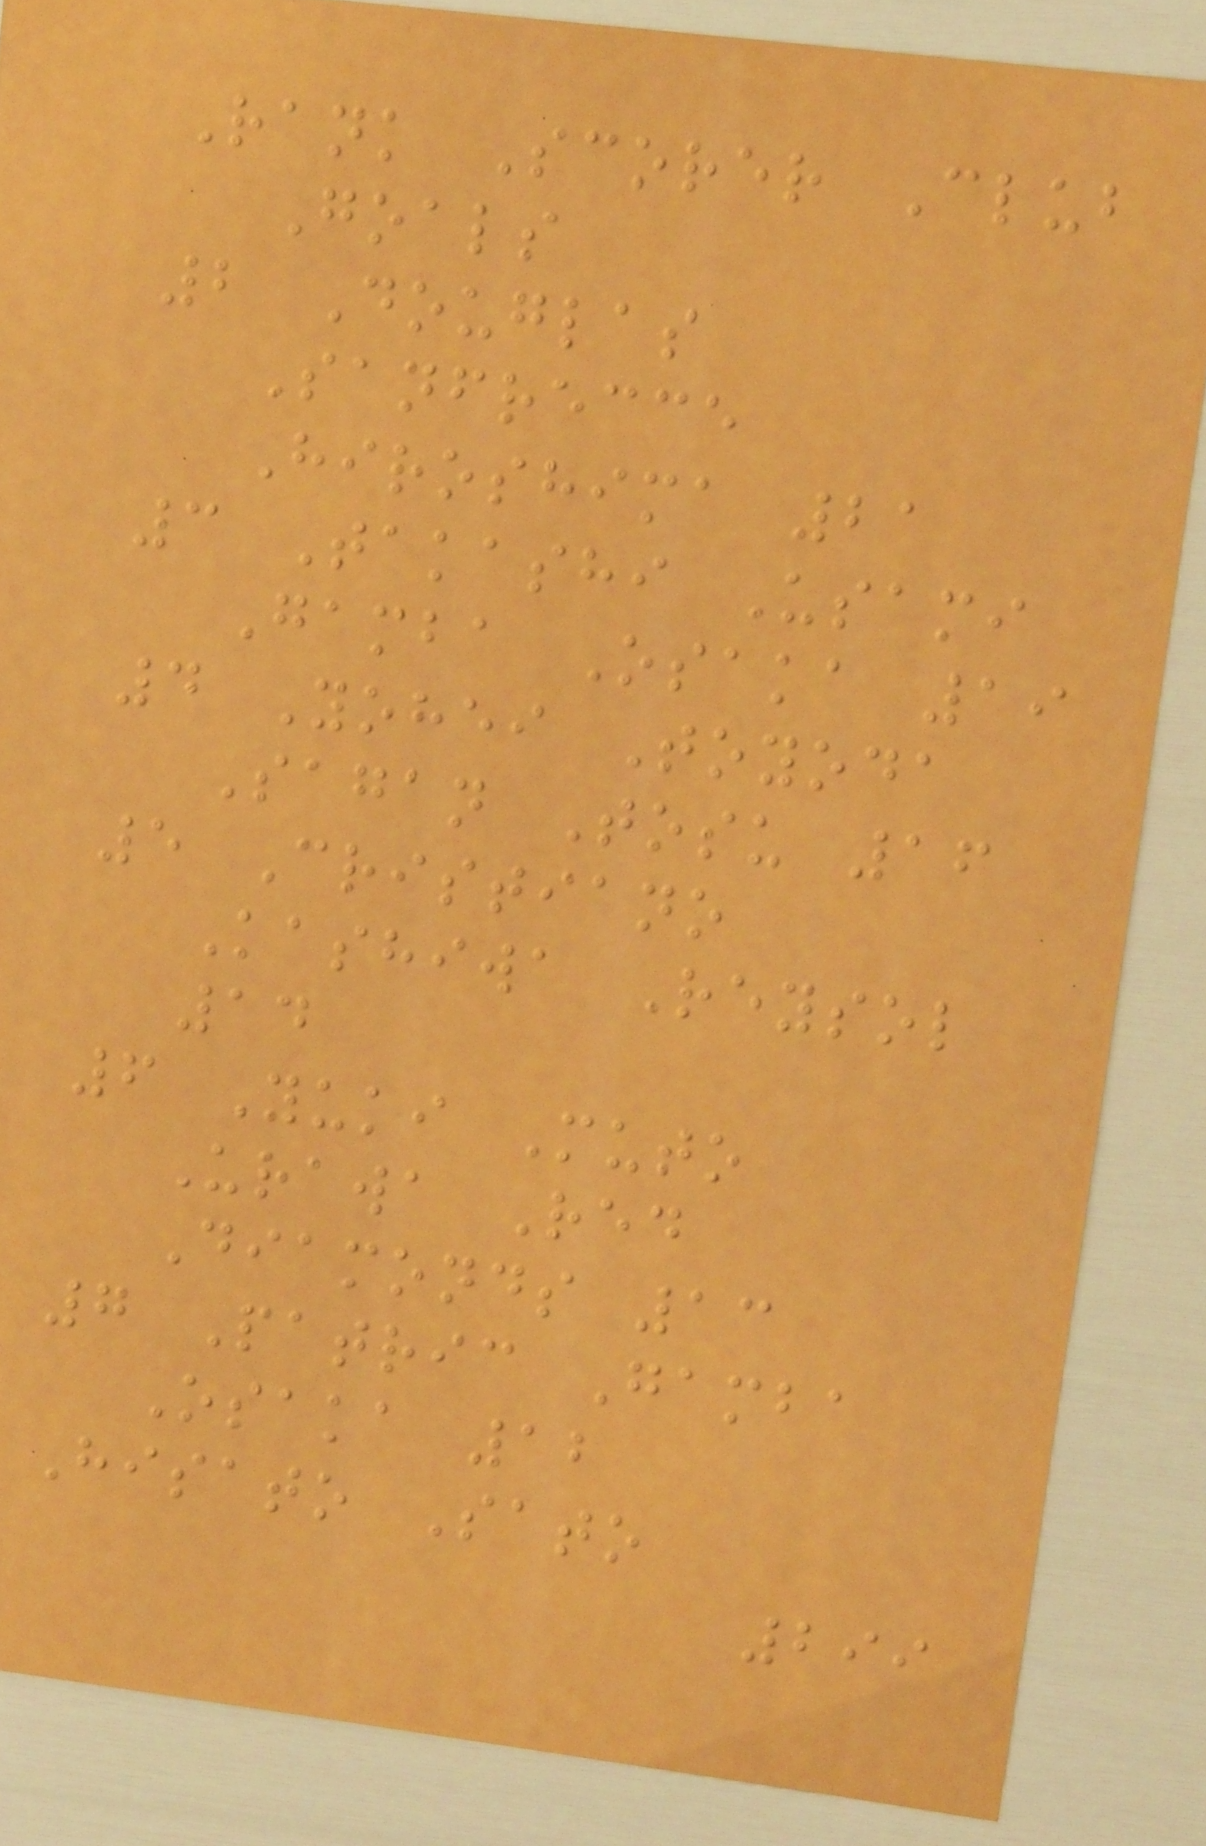Rank Scorer Club
Goals
2 Douglas
Sanfrecce
Hiroshima 21
3 Takashi Usami
Gamba Osaka 19
4 Yohei Toyoda
Sagan Tosu 16
5 Cristiano
Kashiwa Reysol
14
6 Yuki Muto
Urawa Red
Diamonds 13
7 Patric Gamba
Osaka 12
Hisato Sato
299
